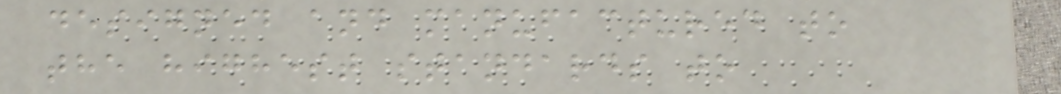designed and manufactured to
the highest standards to
